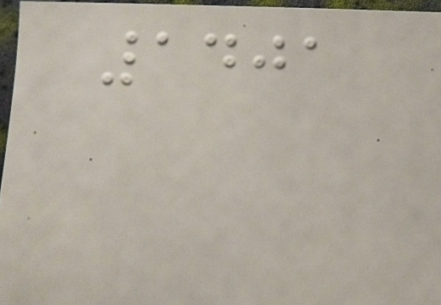1401
